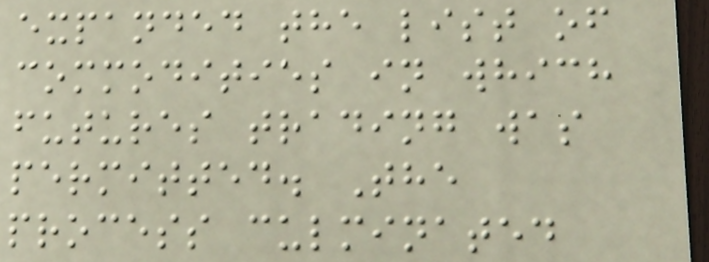expanded the list of
commodities in which
futures trading was
permitted. The
process culminated
